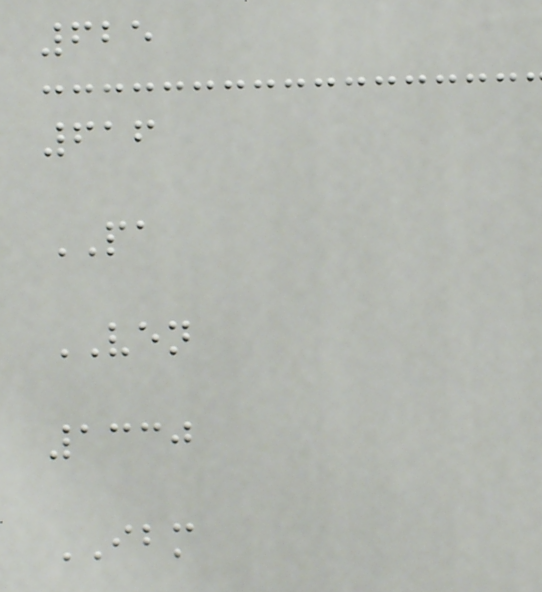625
616
PA
VEN
1330
IBM
